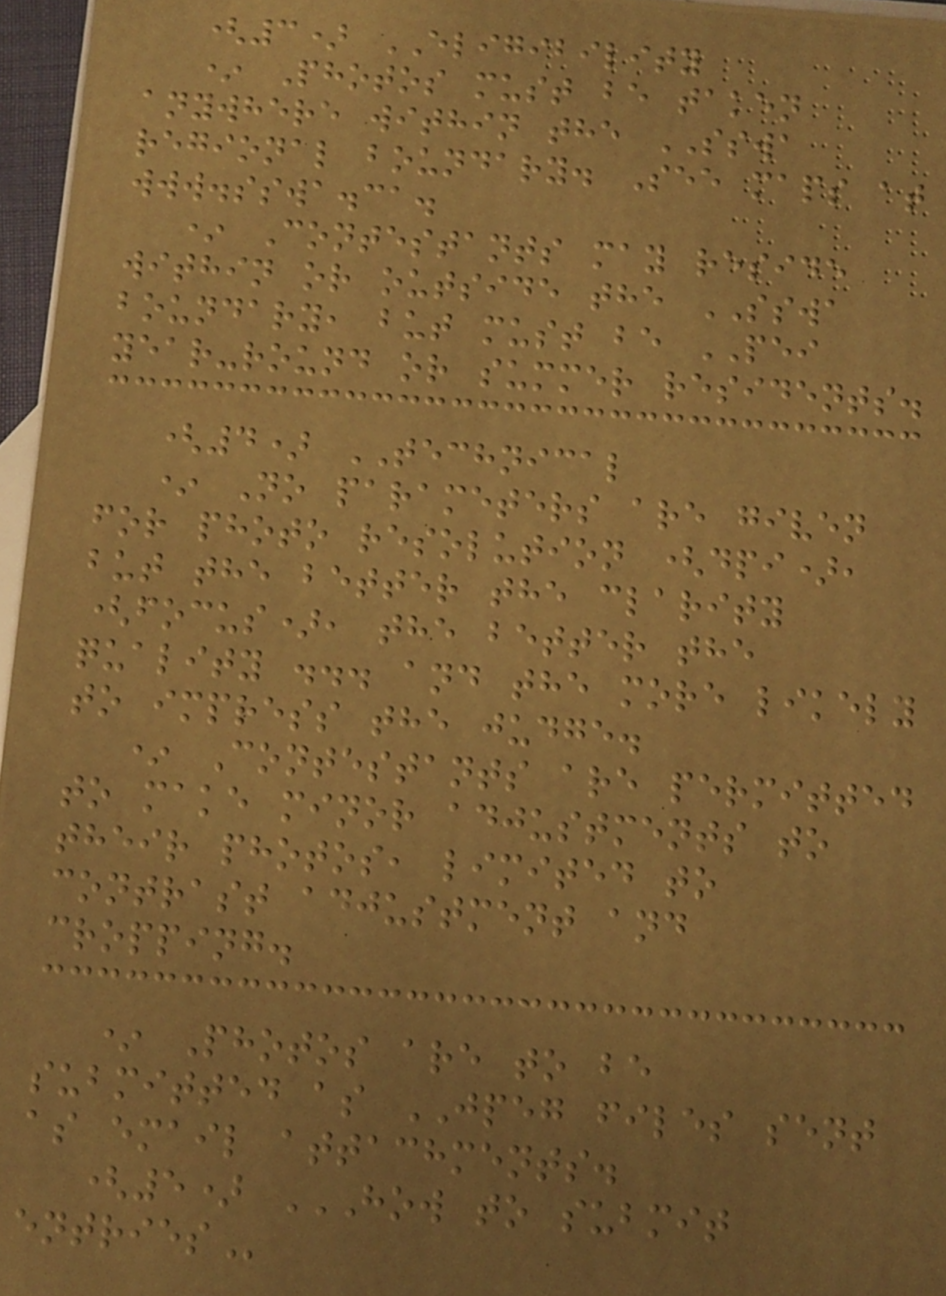(3) ELIGIBILITY
* Photos must be taken
anywhere within the SSWA
regional boundary. See maps at
www.sswa.ca.
* Contestants may reside
within or outside the SSWA
boundary, but must be PEI
year-round or summer residents.
(4) TECHNICAL
* No parameters are given
for photo resolution (dpi),
but the better the clarity
(focus), the better the
quality ... and the more likely
to impress the judge.
* Contestants are permitted
to make minor adjustments to
their photos, limited to
contrast adjustment and
cropping.
* Photos are to be
submitted as JPEG files sent
as email attachments.
(5) HOW TO SUBMIT
ENTRIES
